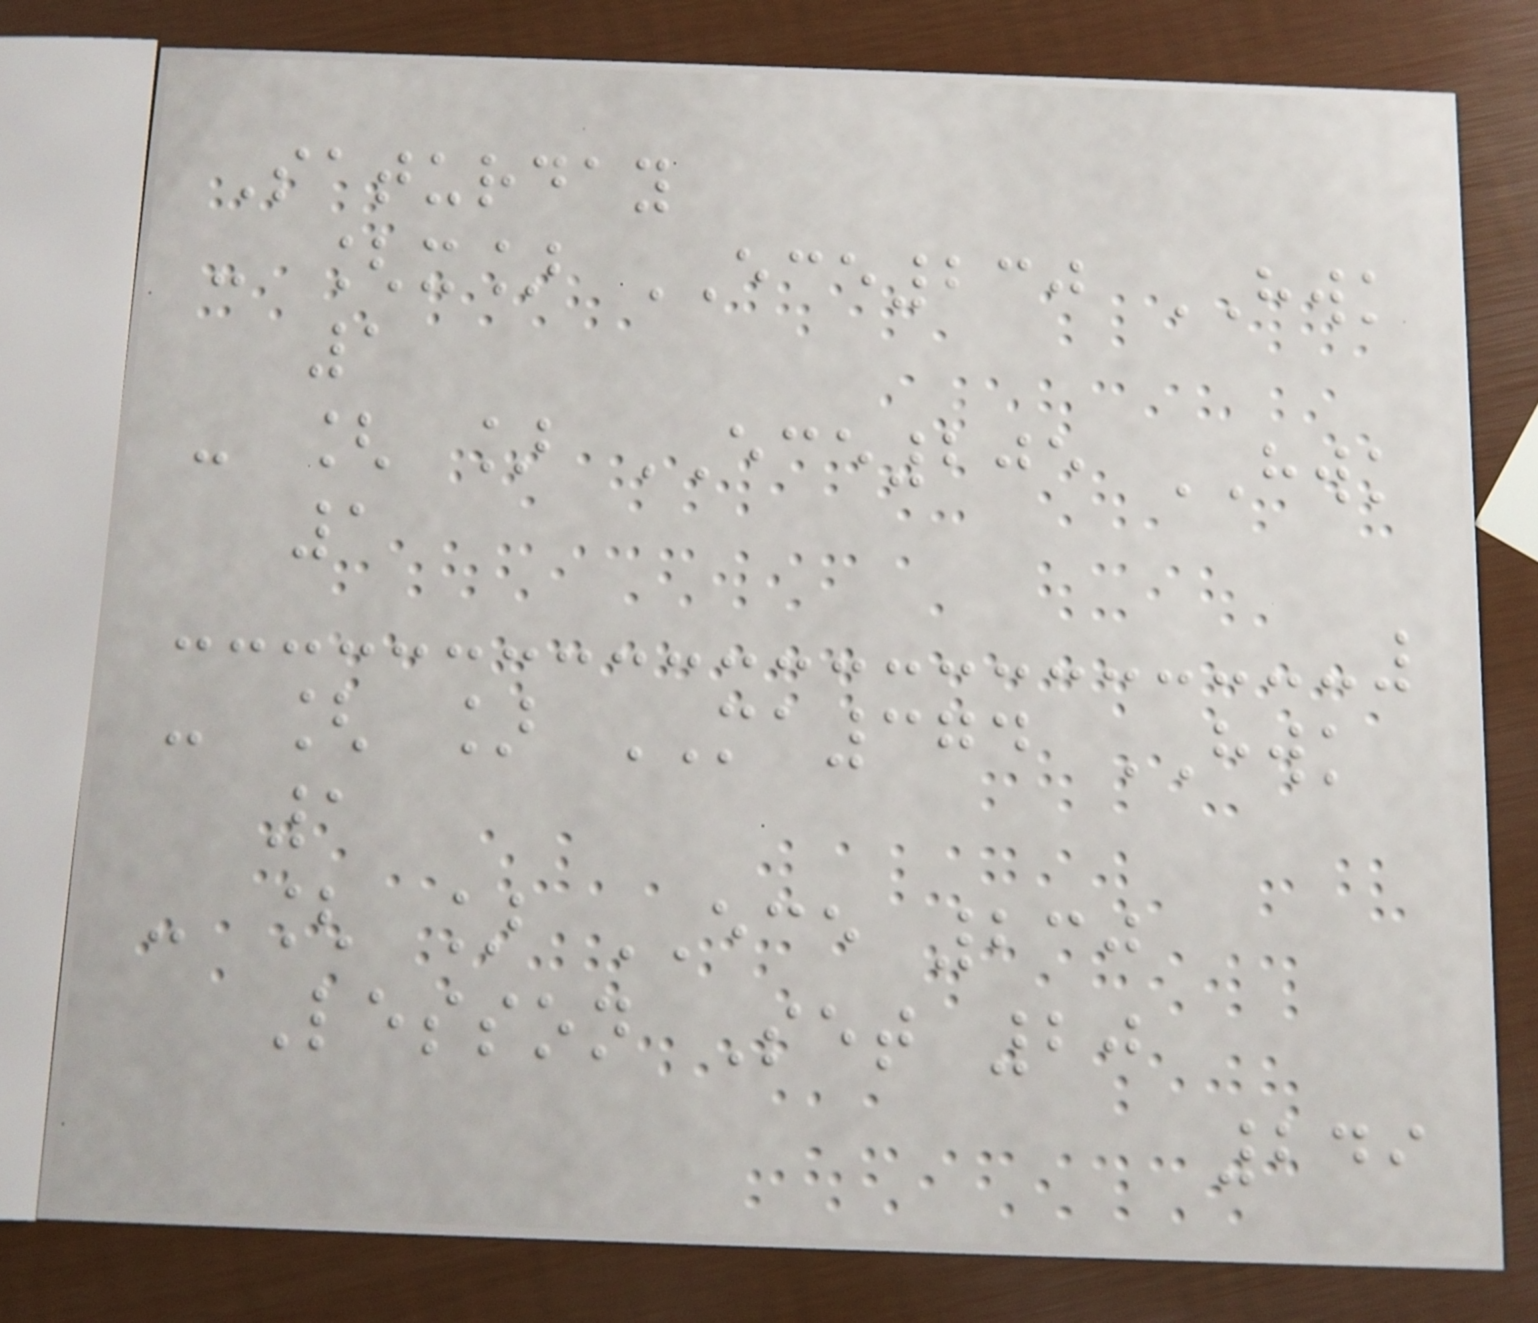Saturday
- [x] ECE230 HWK
1
- [ ] ECE205 HWK
1
- [ ] MA374 HWK
1
- [ ] ECE 230
Lesson Set 20
249
